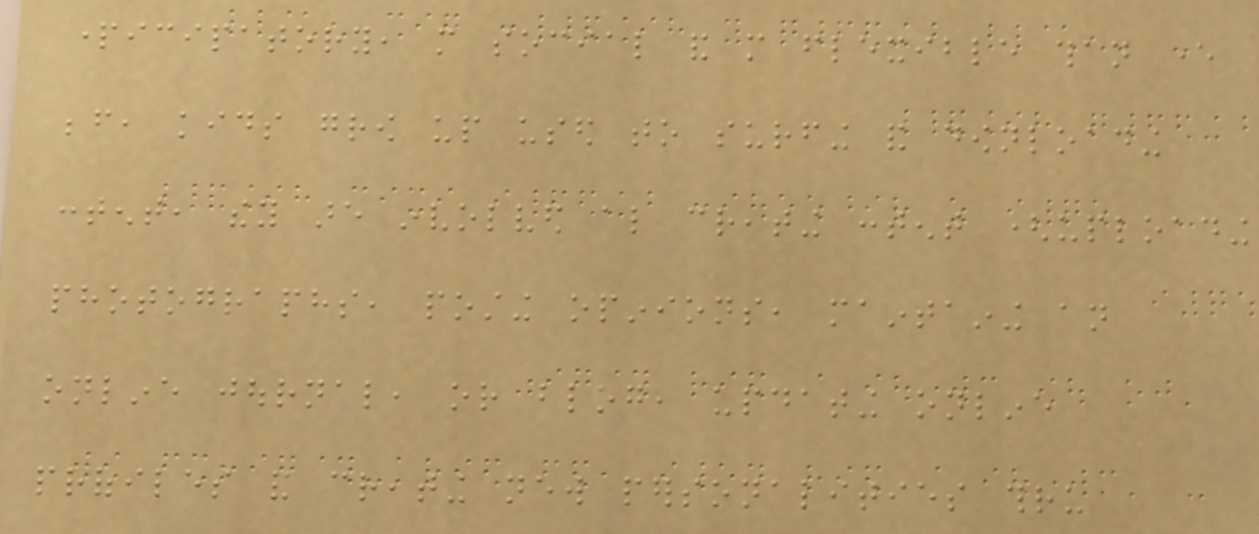participatory, more social and more flexible than ever
before, kids grow up used to surfing and downloading
content, they are involved also creating content (uploading
photographs, posting opinions, maintaining an
online journal, or blog, updating online
profiles and creating new personalities thru
